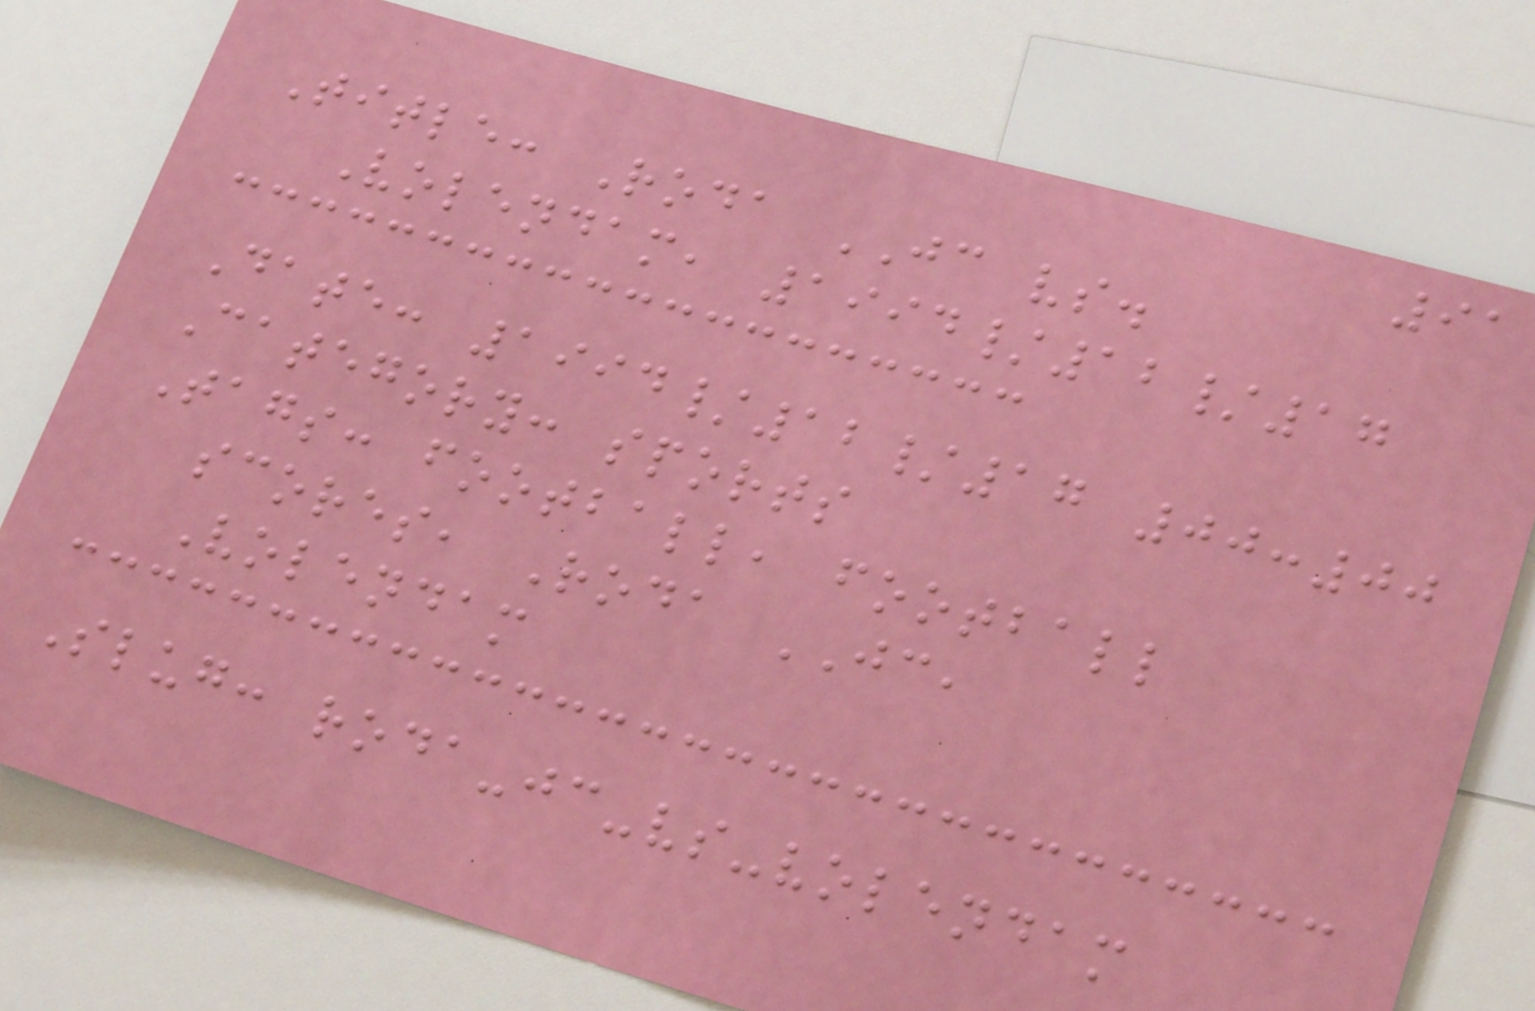91
Title: Roda JC vs.
Volendam, 1994/12/17
Date: 1994/12/17 00:00
Category: sports
Tags: football, football
scores, Roda JC,
Volendam
Slug: roda-jc-vs-volendam
